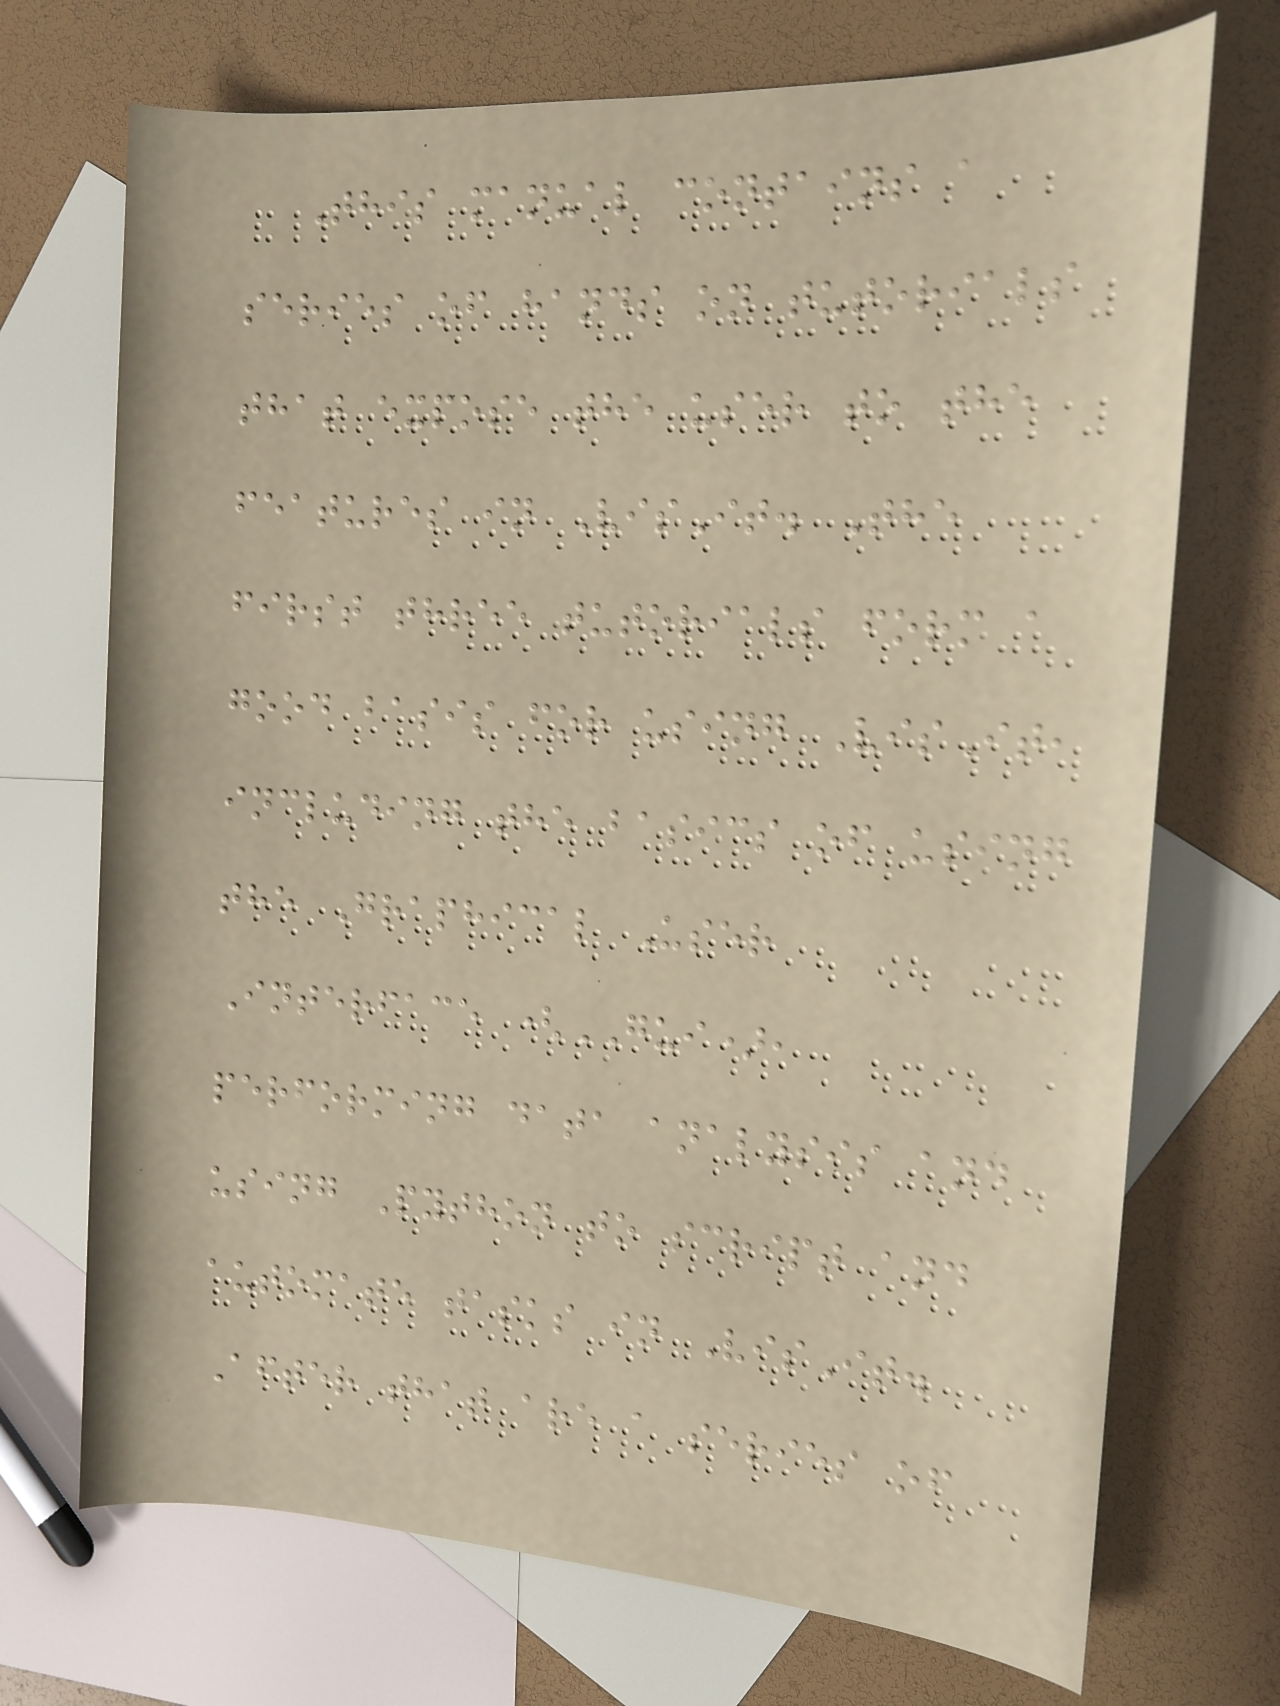This manual contains a
series of hands on tutorials
that expose the user to the
features in VisIt. The
first three tutorials form a
good basis for using VisIt,
including the basics of using
the Graphical User
Interface (GUI),
performing data analysis and
using Python to script and
automate tasks in VisIt.
After that are a series of
